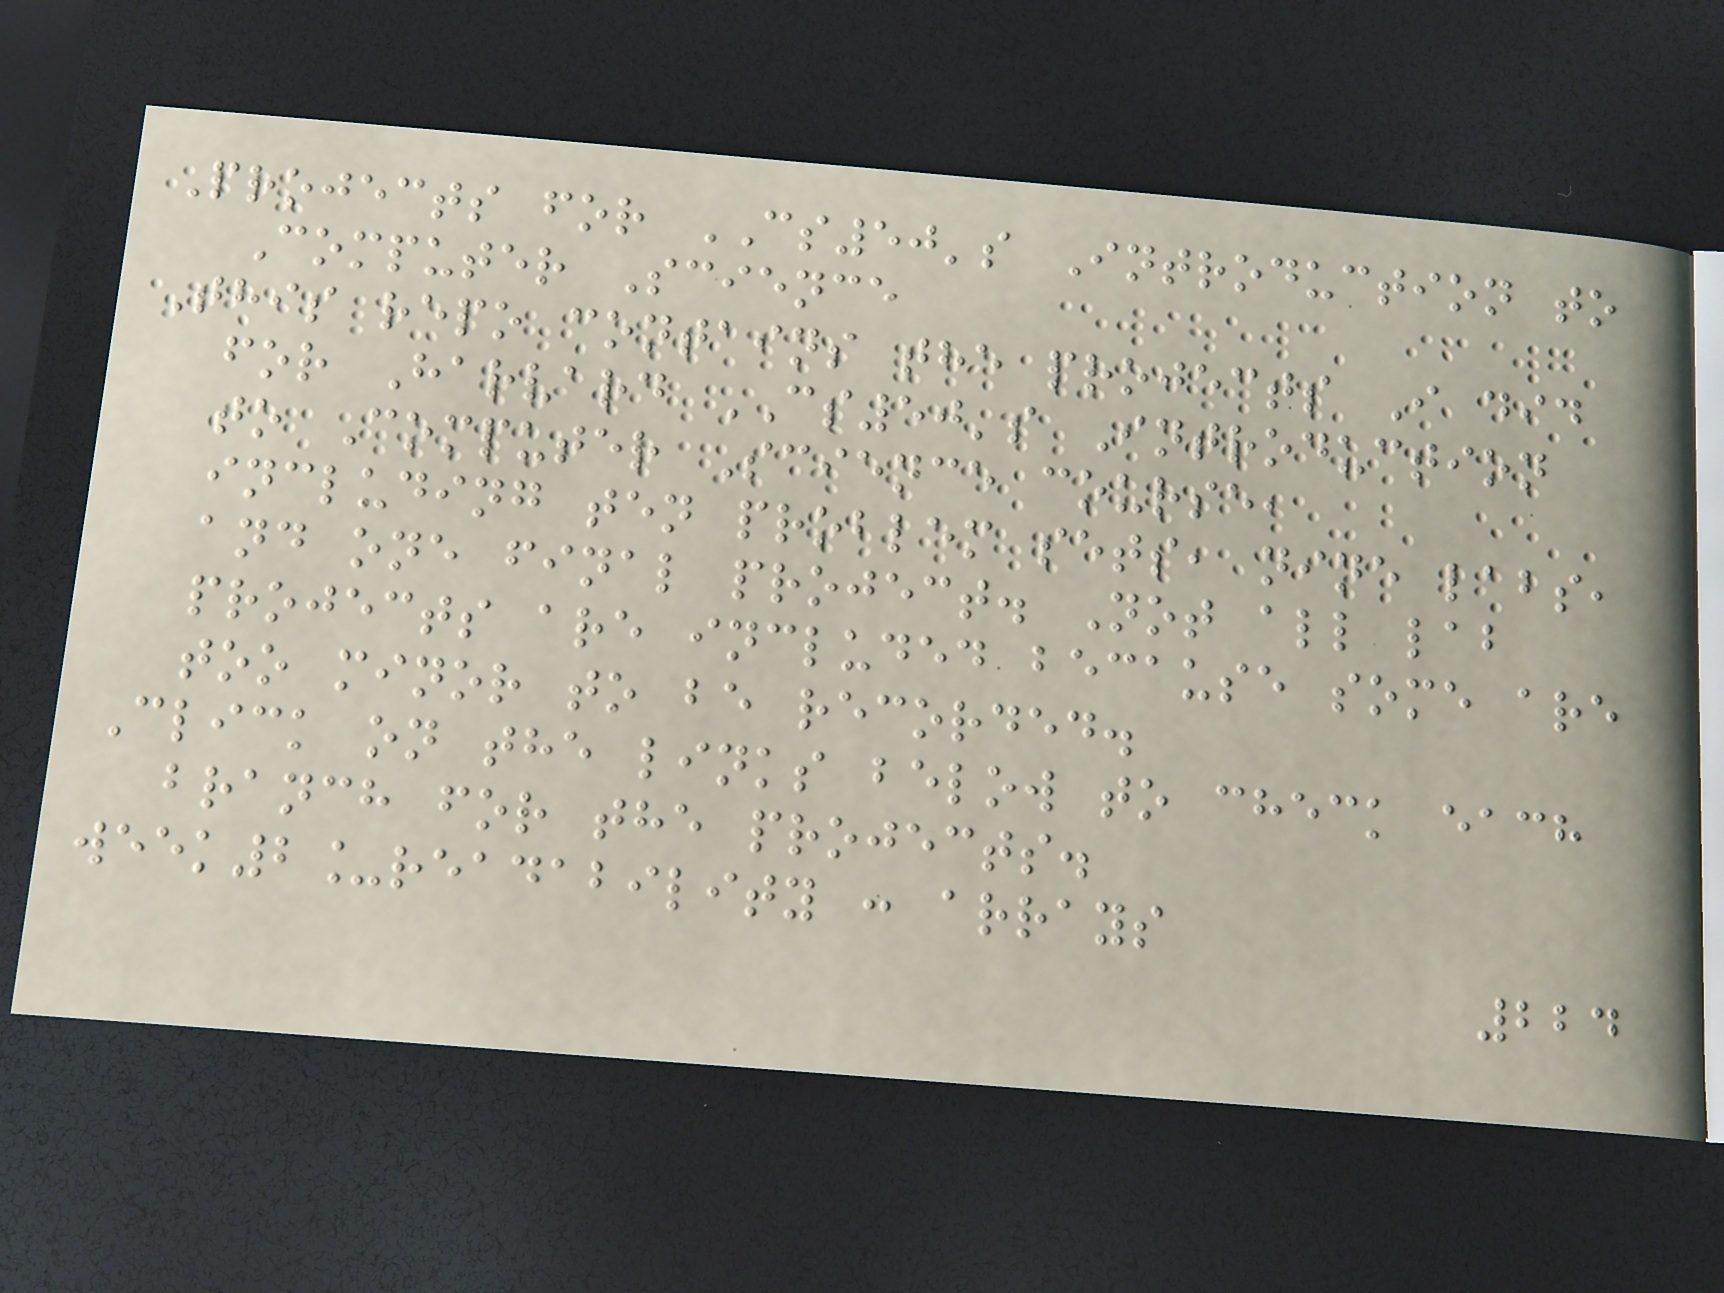Projects for CS50's Introduction to
Computer Science
This repo contains the projects I did
for Harvard CS50's Introduction
to Computer Science course,
including ten problem sets, nine labs,
and one final project. Not all lab
projects are included because some are
too minor to be recorded.
Click on the links below to check each
branch for the projects.
week2_readability : arrays
224
